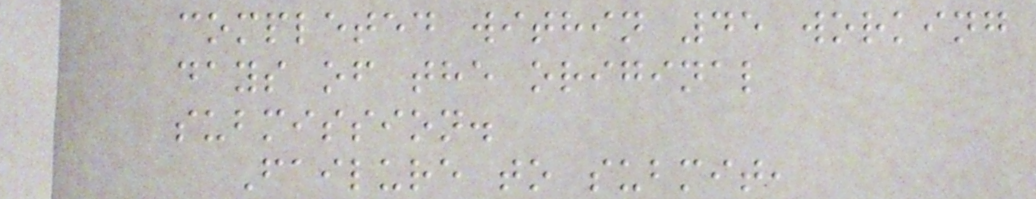completed within 45 working
days of the original
submission.
Failure to submit,
